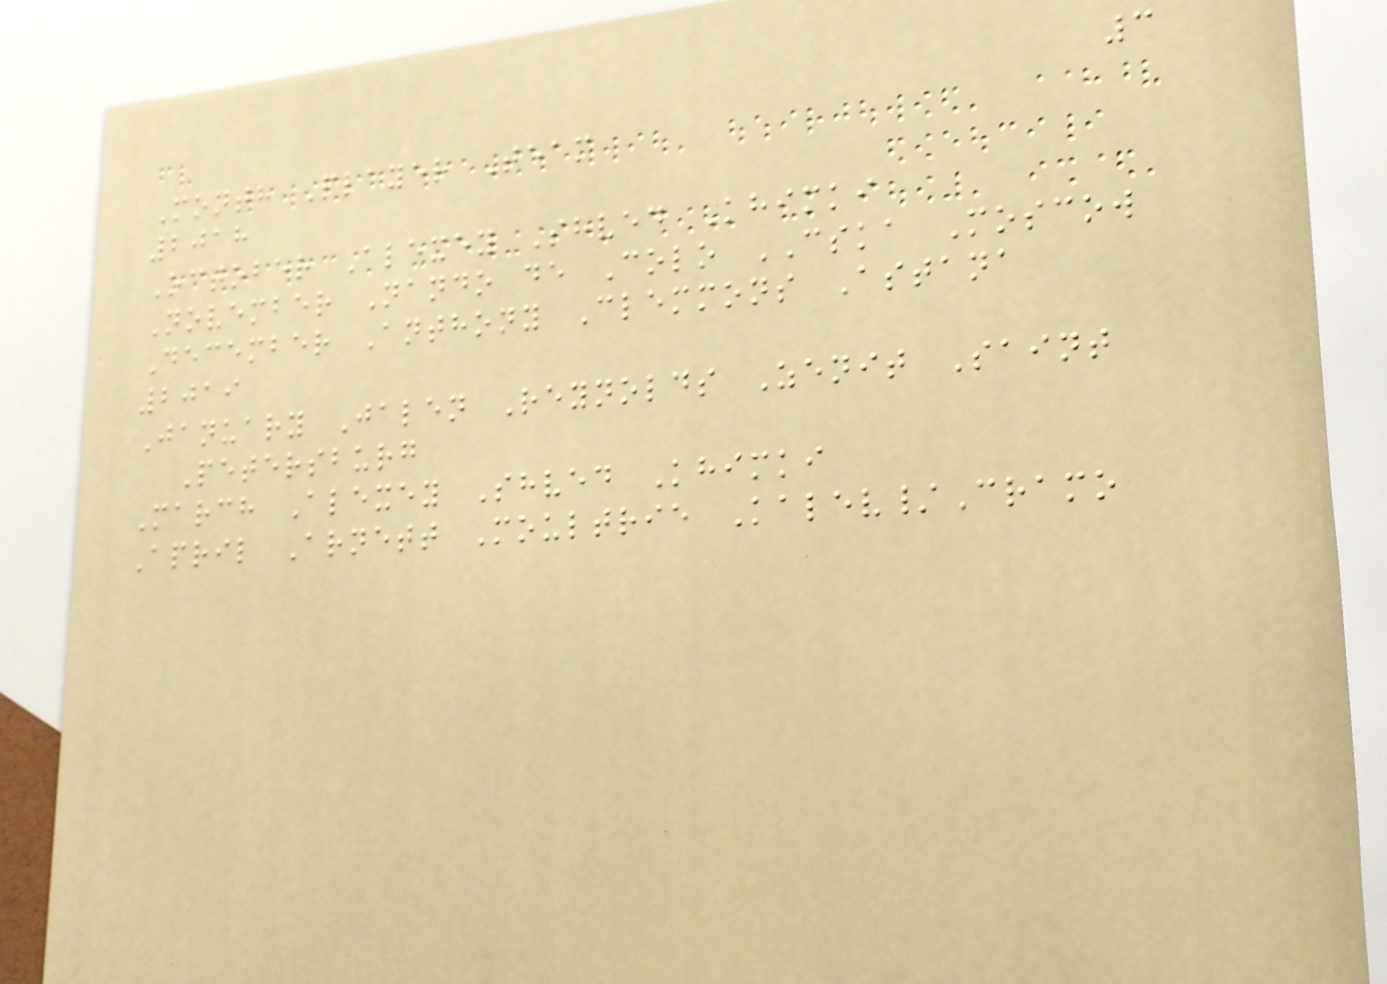3
Month Player Team
2018
October Alexey Shved Khimki
November Nando de Colo CSKA Moscow
December Anthony Clemmons Astana
2019
January Jalen Reynolds Zenit Saint
Petersburg
March Alexey Shved Khimki
April Arnett Moultrie Kalev/Cramo
